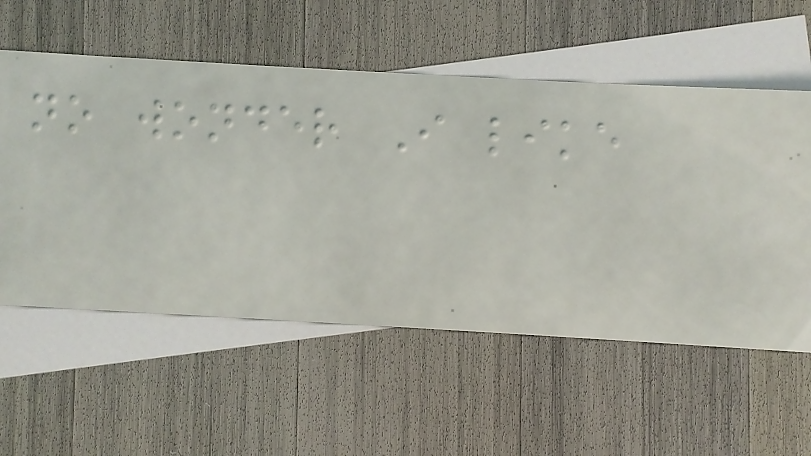no wonder I like
